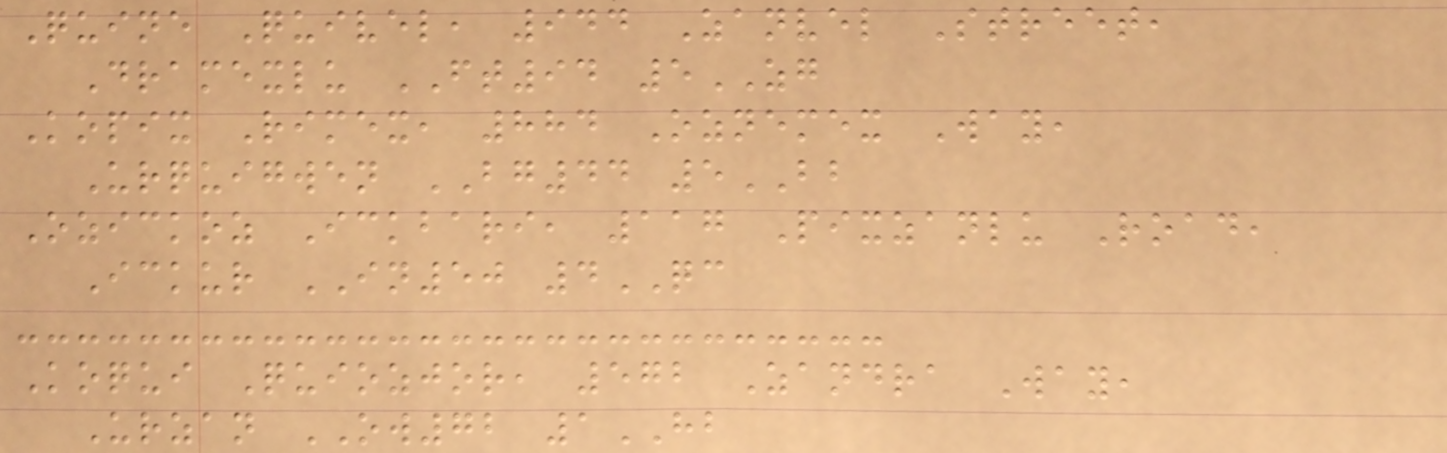Quine Quivel, 944 Zanvel Street,
Dramexlu FT94 5ZG
Kopix Rimex, 884 Oznemex Way,
Urquigwen BG44 5BB
Ozickoz Ickbari, 117 Pixzanlu Road,
Ickur IN50 4QC
Koqui Quiozjor, 572 Zandra Way,
Urzan OW72 1HB
